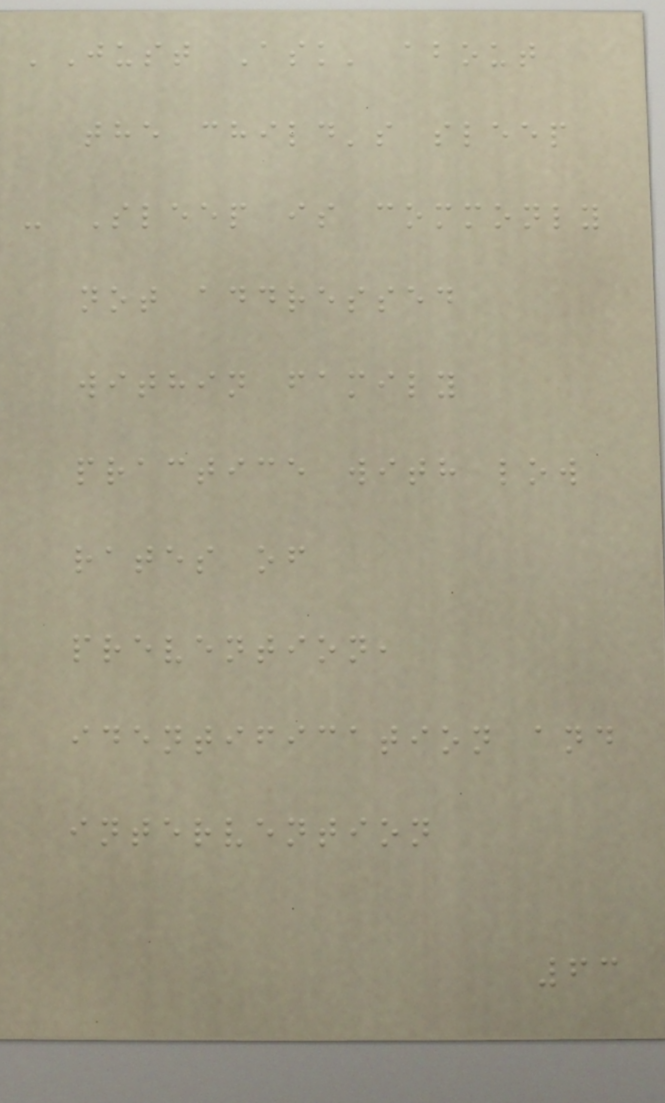'Just Ask' about
the child's sleep
- Sleep is commonly
not addressed
within family
practice with low
rates of
prevention,
identification and
intervention
63
